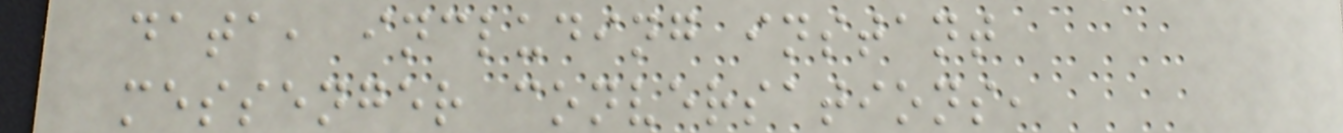data, including instant
messenger conversations,
